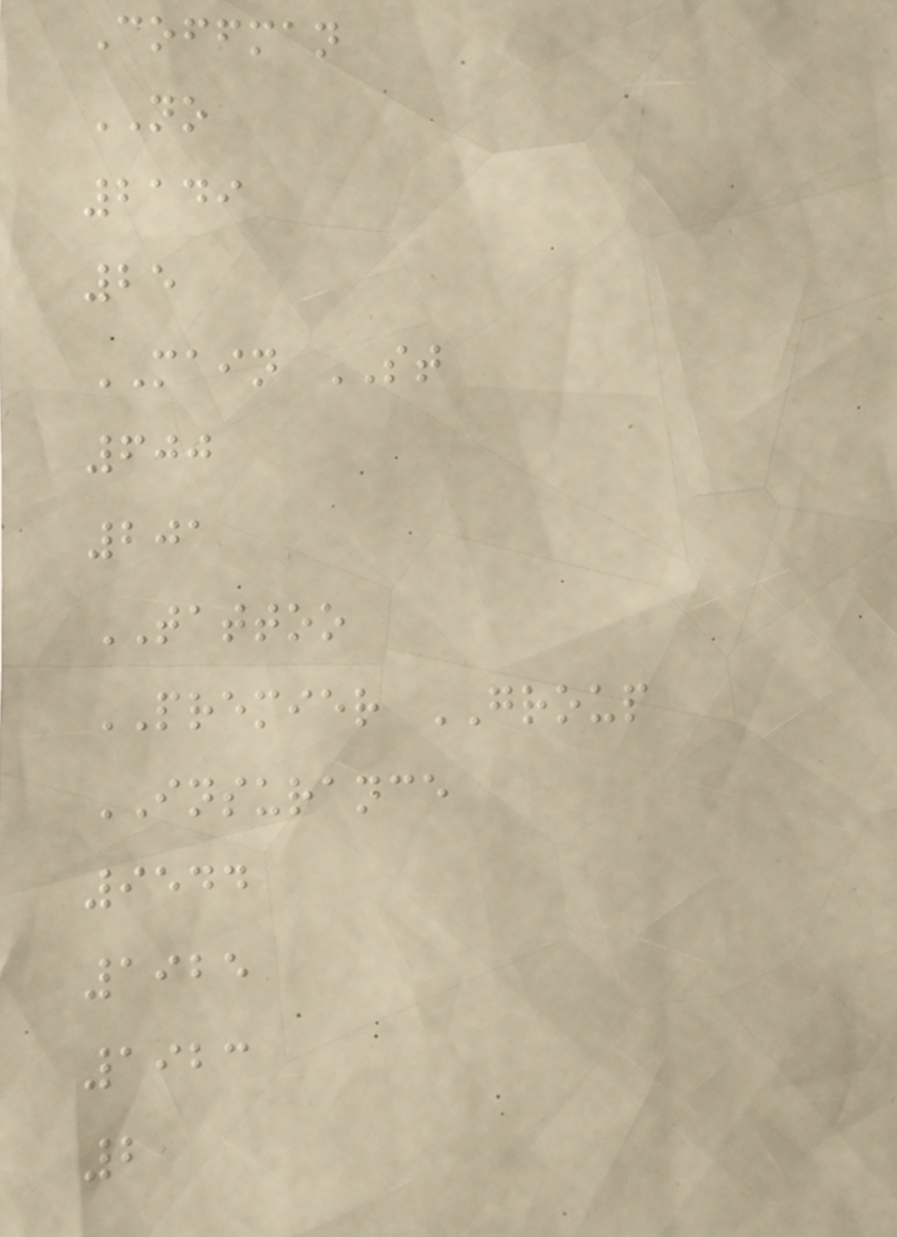Coffman
NO
2149
25
MAIN ST
600
201
TATTOO
PREMIER GROUP
INSURANCE
9544
1925
1923
2
